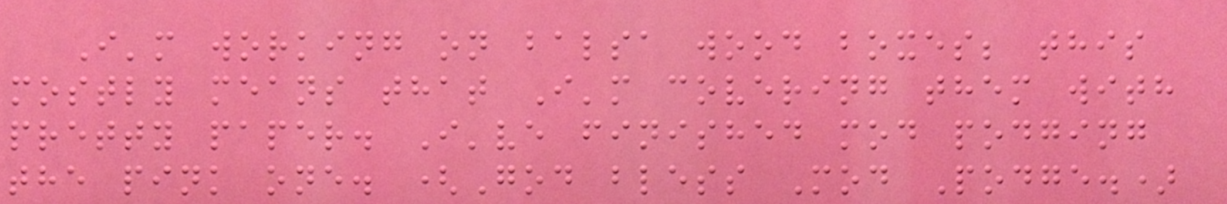I'm working on balsa wood boxes; this
mostly means that I'm covering them with
pretty paper. I've finished mod podging
the pink one. (God bless Mod Podge.)
